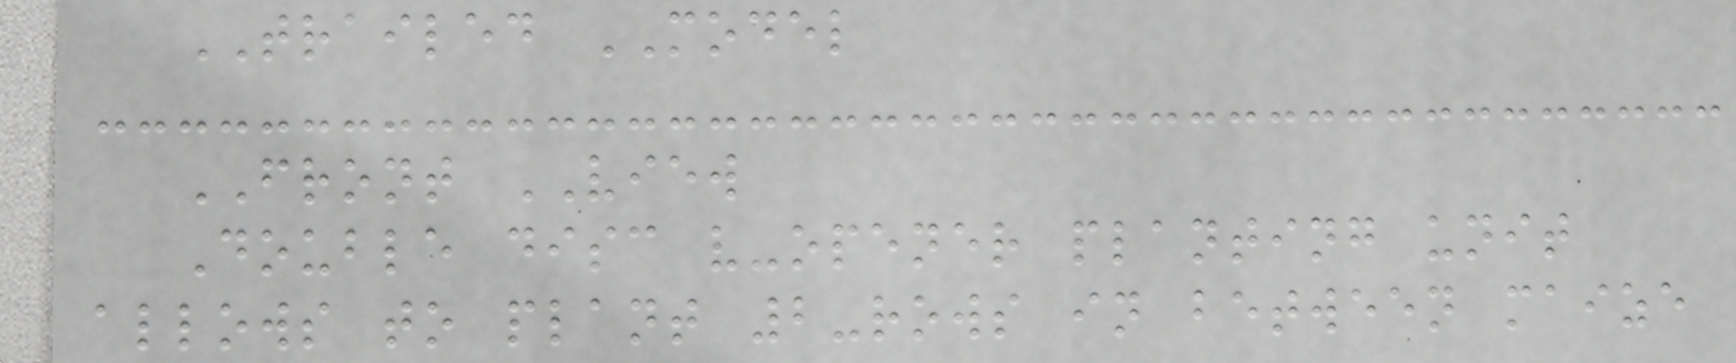TRAILED MODEL
FRONT VIEW
Double disc v-opener planting unit
allows to plant 2-rows in between maize
